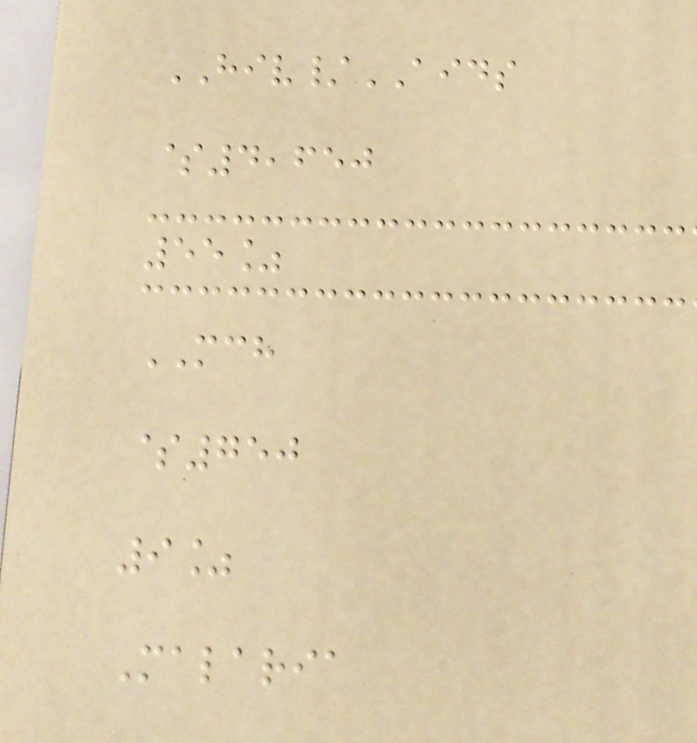HIV/AIDS
$4,650
55%
MCH
$750
9%
Malaria
